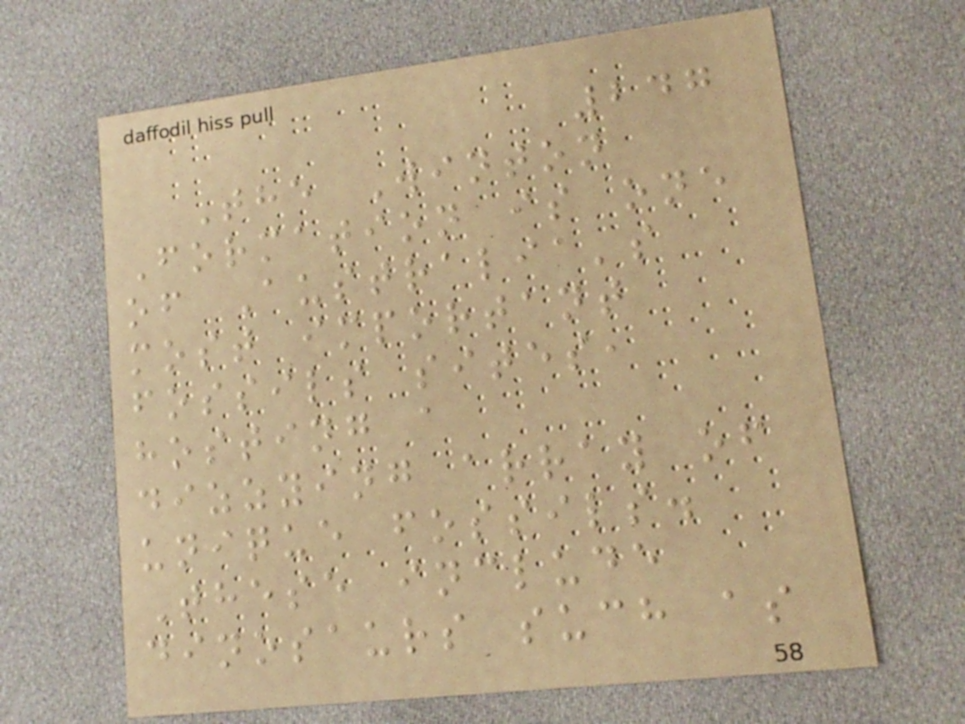247
The Winton
Formation is one
of Australia's
most important
fossils sites,
hosting a
dizzying array of
unique fossils.
These include
dinosaurs such as
